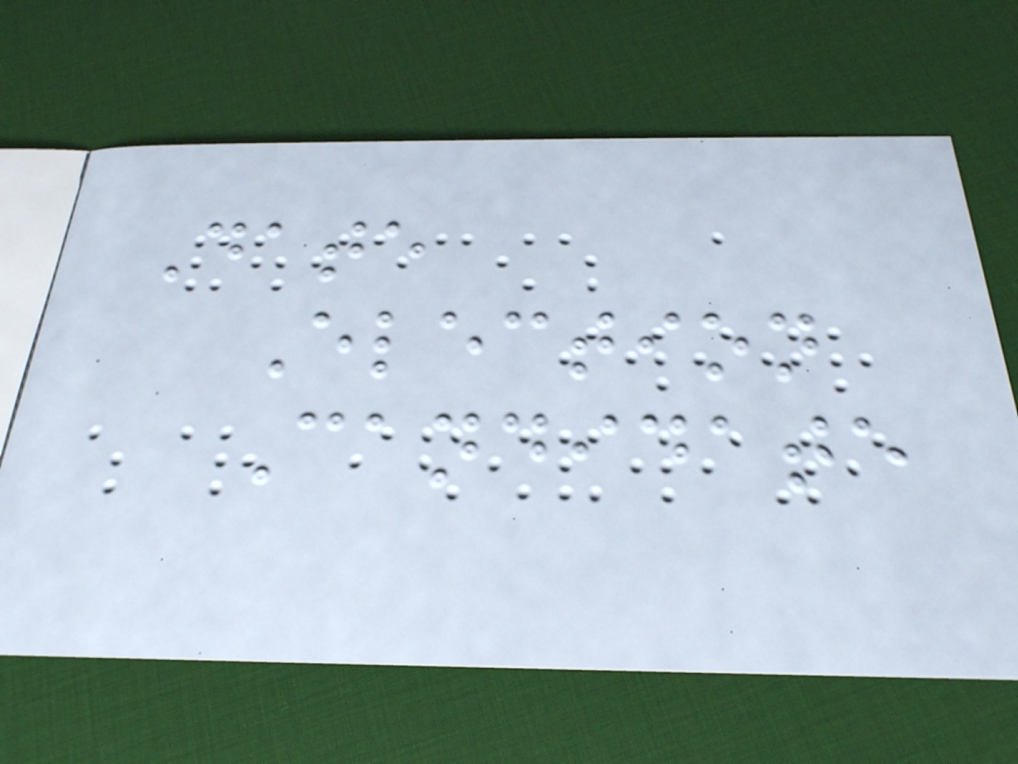Date
Election
Candidate
